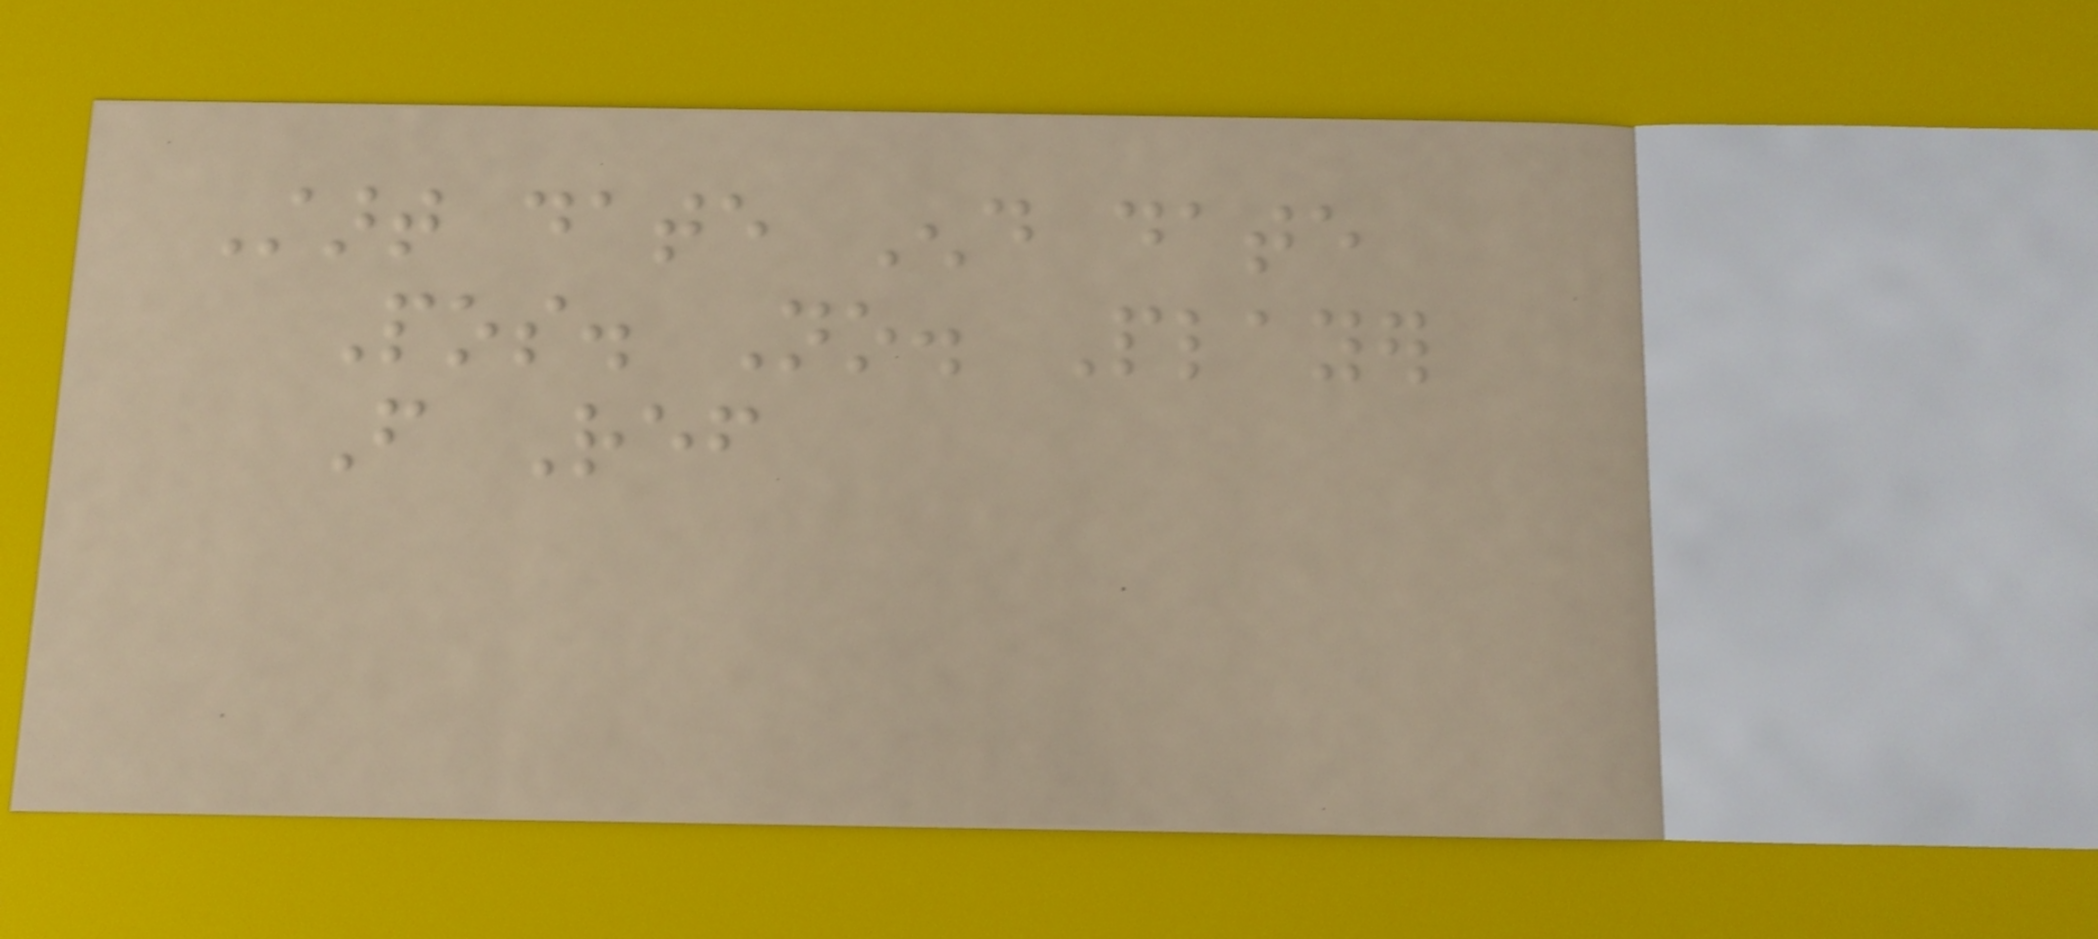Start date End date
Pos. No. Player
From Ref
